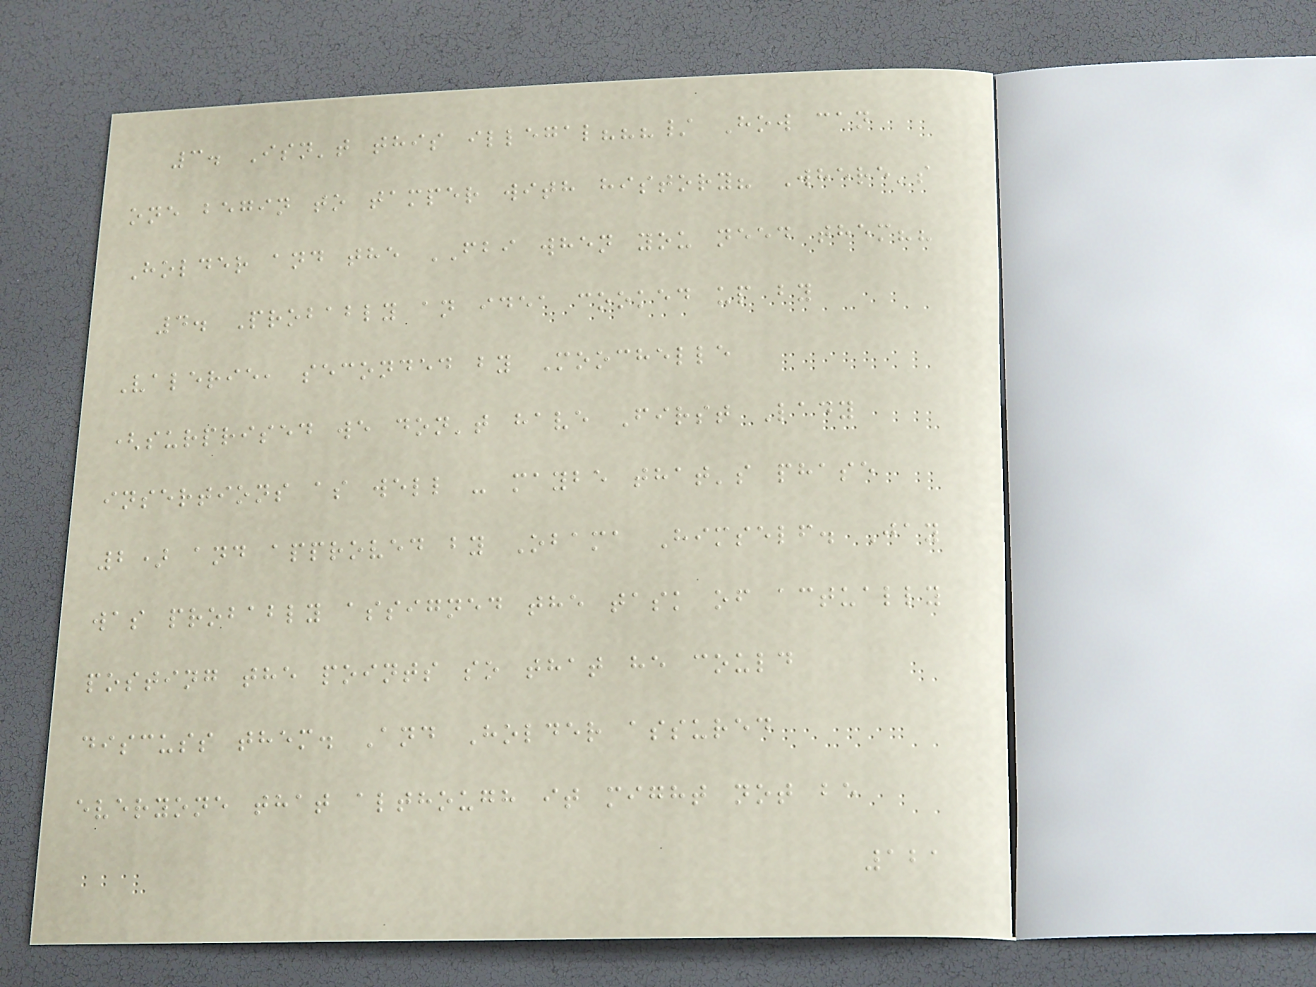3. Isn't this illegal???/ How can
one begin to tamper with history? Where's
Holder and the FBI when you need them??
4. Probably an idea cooked up by
Valerie, seconded by Moochelle
(surprised we don't have First Lady
insertions as well - maybe that's phase
2) and approved by Obama Himself. Jay
was probably assigned the task of actually
posting the points so that he could
discuss them. And Holder assured
everyone that although it might not be
121
